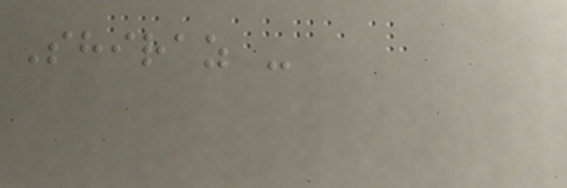Shiraz -
